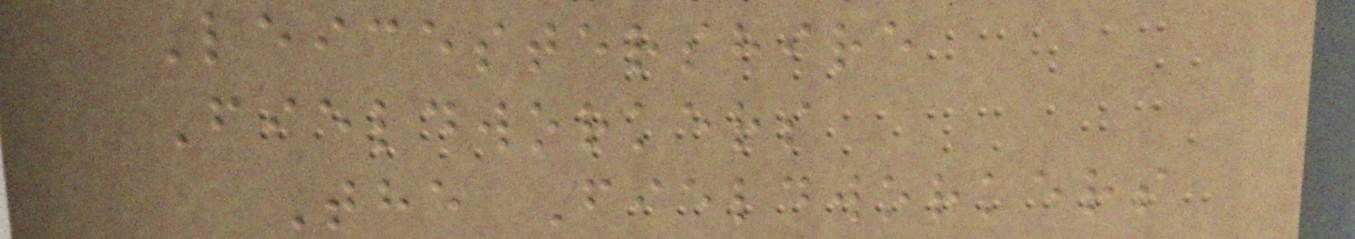Leicestershire
Fieldworkers
The Fieldworkers
